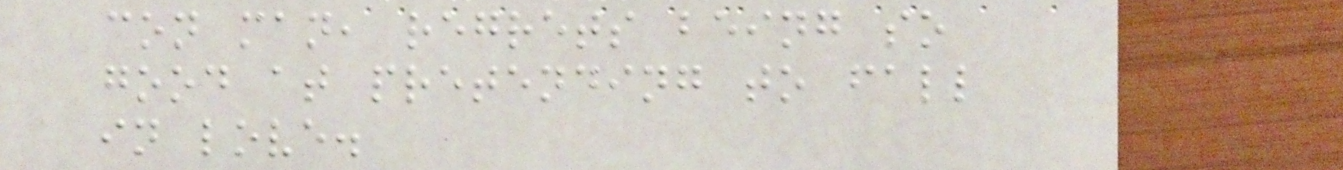con man, regrets being so
good at pretending to fall
in love.
